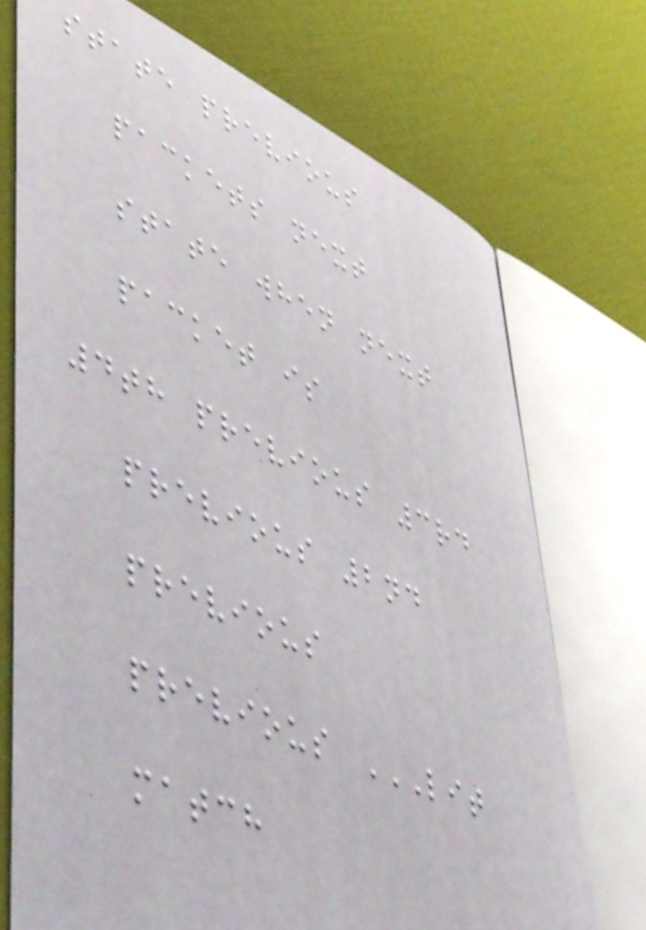state previous
packets next
state when next
packet is
4th previous 3rd
previous 2nd
previous
previous LIT
MATCH
